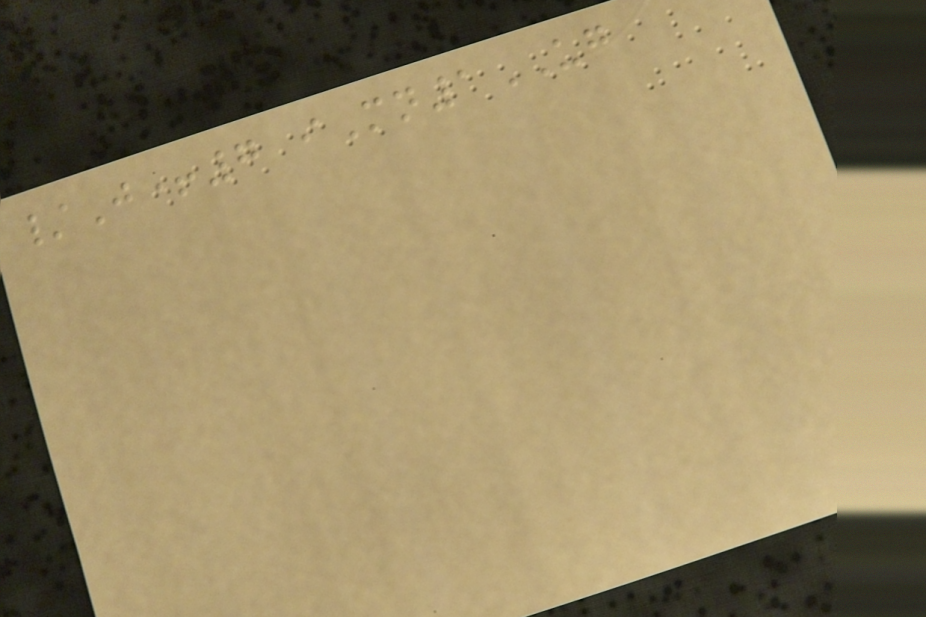/J+7 iMn1UG
